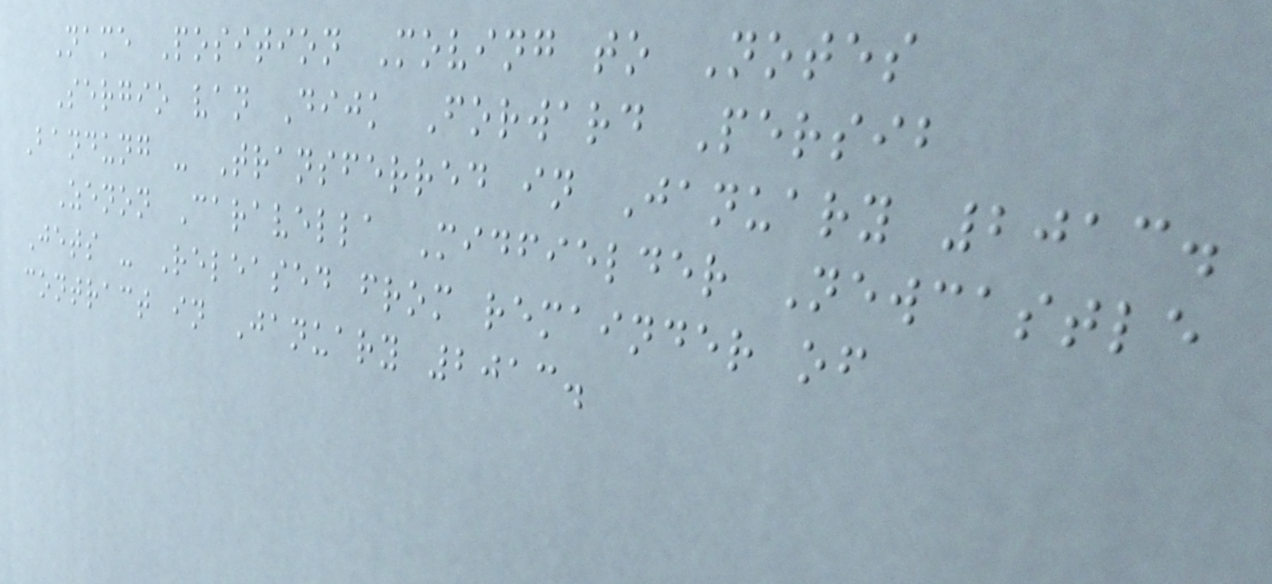Name Position Moving to Notes
Sergio van Dijk Forward Persib
Bandung - Transferred in January 2013.
Zenon Caravella Midfielder Newcastle
Jets - Released from remainder of
contract in January 2013.
